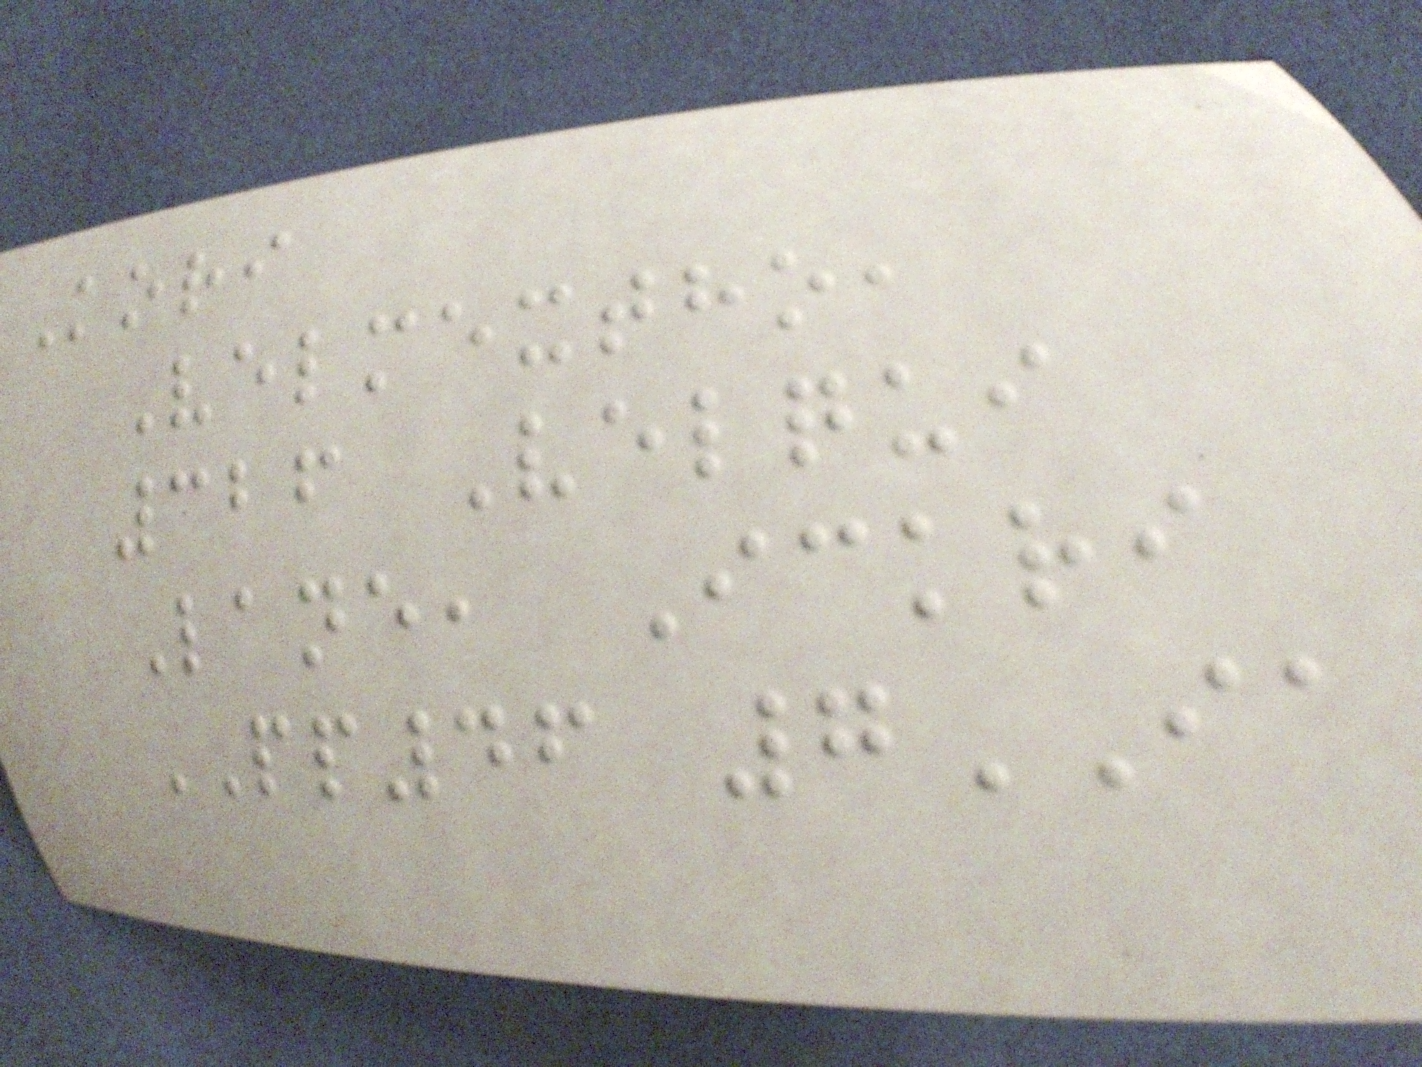Kori
Velmextho,
326 Velqui
Lane, Ickri
PP46 7IA
